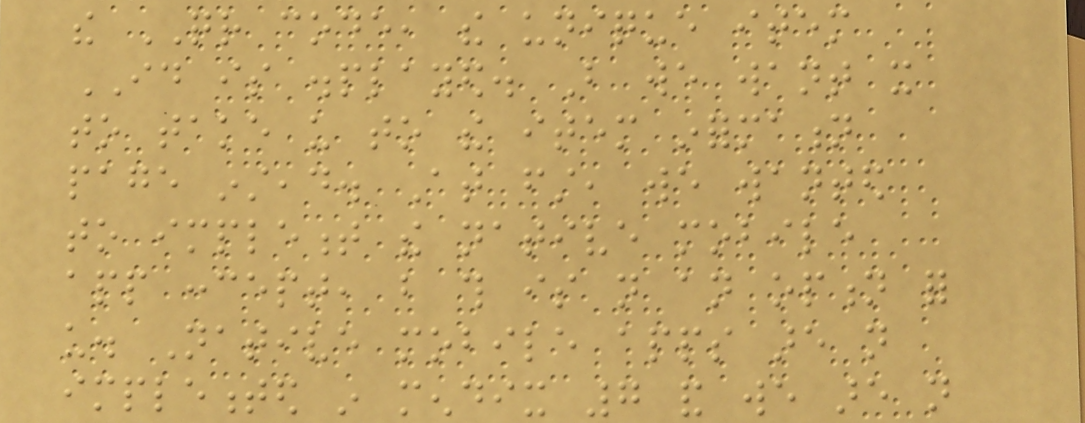the QR code, the unique item
ID is displayed. But we want it
to take us to the item information
page instead. At first, we wanted
to implement the native mobile
app concept, but this is not an option for
us. Native mobile apps are not
implemented in mendix 7 and we are not
